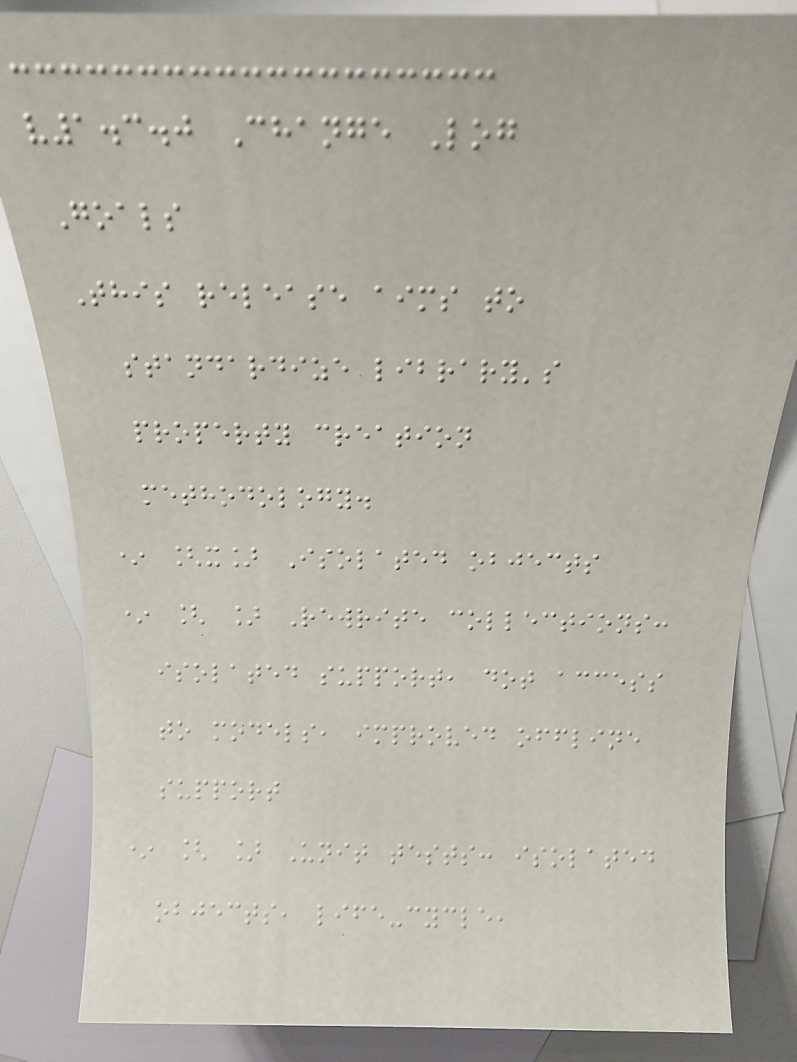v1.3.0 Change Log
Goals
This release aims to
standardize library's
property creation
methodology.
* [x] Isolated objects
* [ ] Rewrite collections:
isolated support, dot access
to models, improved offline
support
* [ ] Unit tests: isolated
objects, life-cycle,
